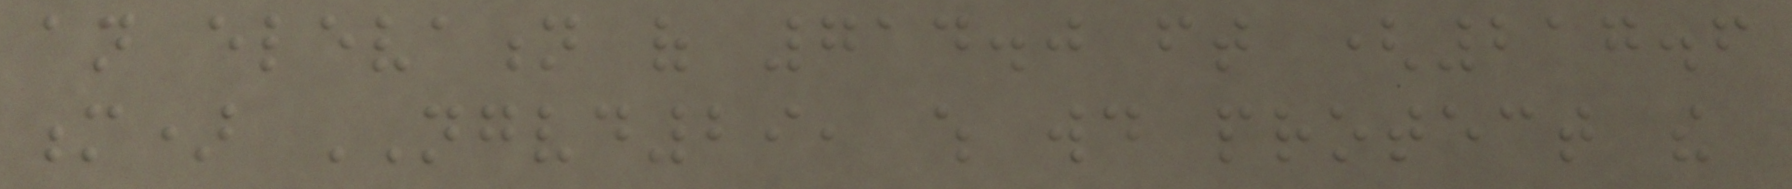an elevation of 714.0 ft (217.6
m) NGVD29, which would protect the
